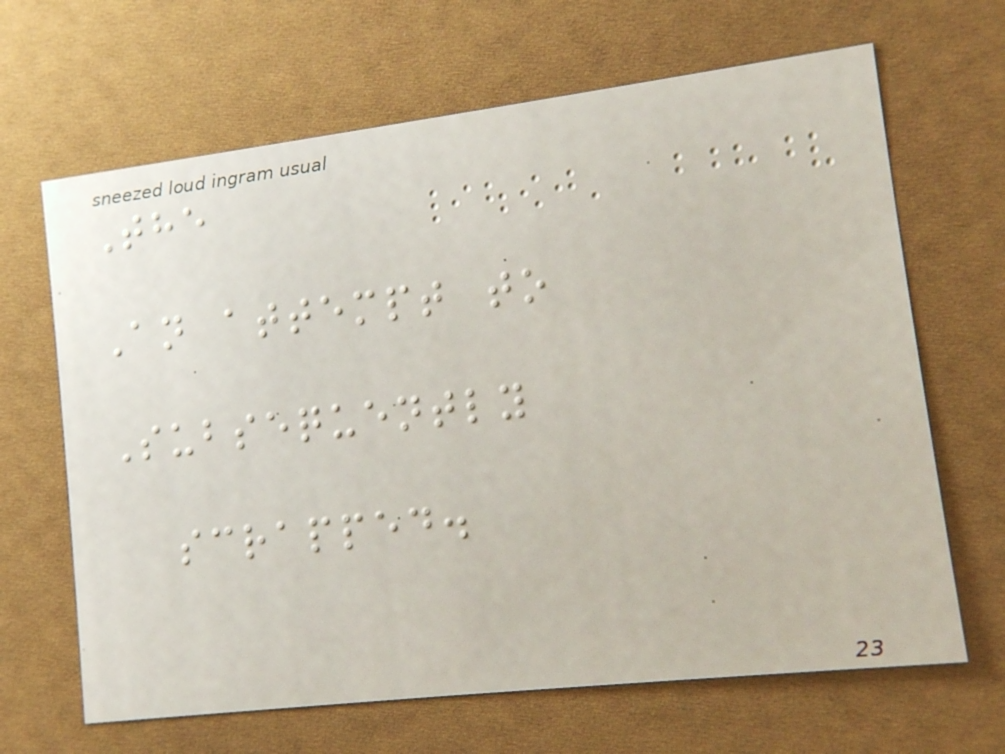The
An attempt to
Subsequently
scrapped.
